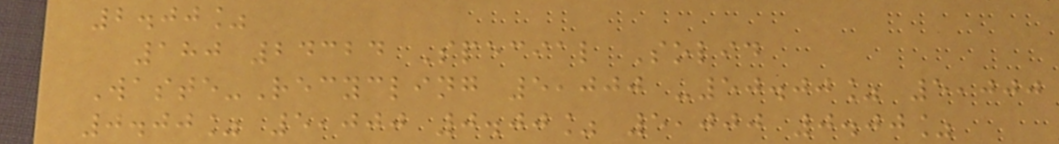2.00%
180 24324 Special Solid
Waste-Recycling 5,000 -50.00% 5,000
0.00% 5,000 0.00% 5,000 0.00%
